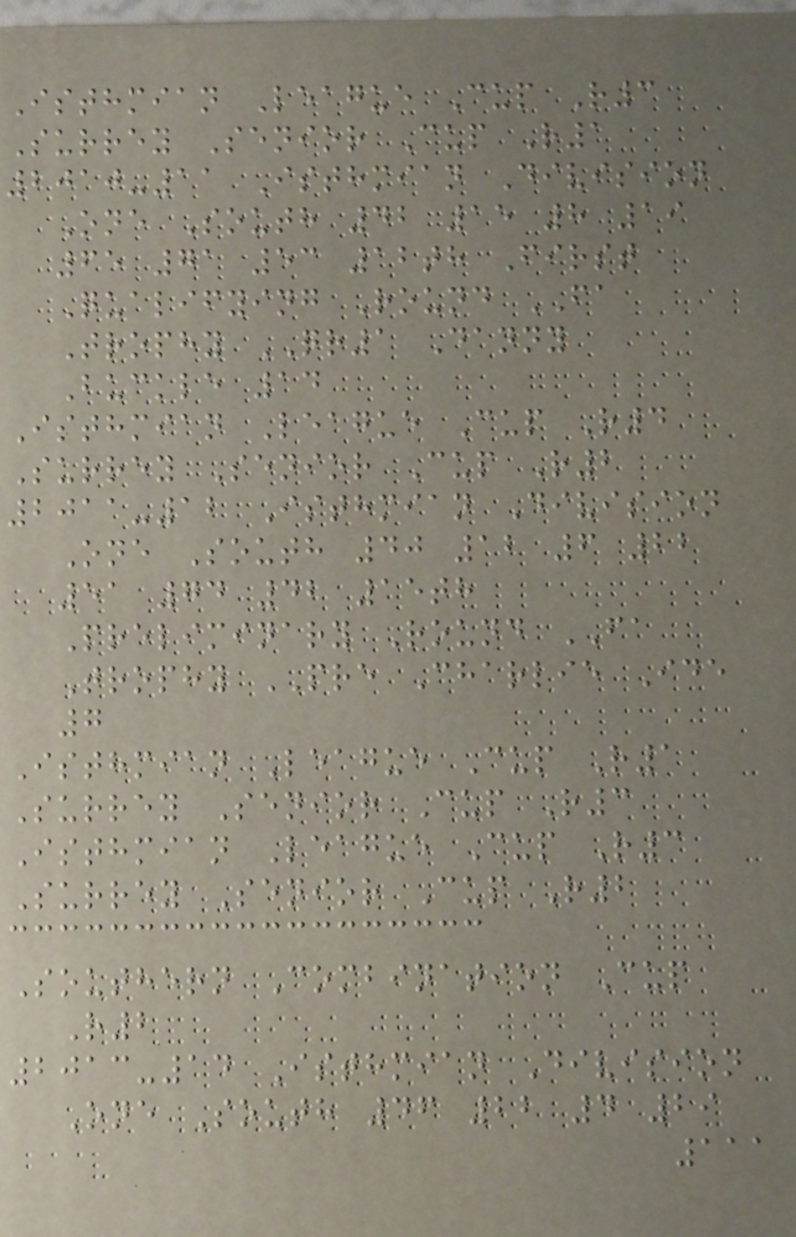Isthmian League Cup R3
Surrey Senior Cup R1
2010-11 Isthmian Division
One South 42 15 8 19
65 71 53 12th First
Qualifying Round FA
Trophy QR1 Danny
Buckle 14
Isthmian League Cup R4
Surrey Senior Cup R2
2011-12 Isthmian Division
One South 40 12 6 22
51 74 42 15th
Preliminary Round FA
Trophy PRE Charlie Ide
7
Isthmian League Cup R1
Surrey Senior Cup R3
Isthmian League Cup R3
Surrey Senior Cup R2
Southern Combination Cup
R2
2013-14 Isthmian Division
One South 46 22 4 29
111
